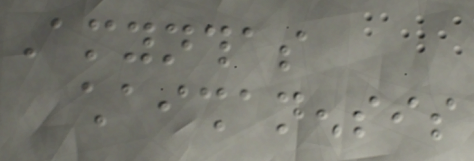Amynthas
chaishanensis
